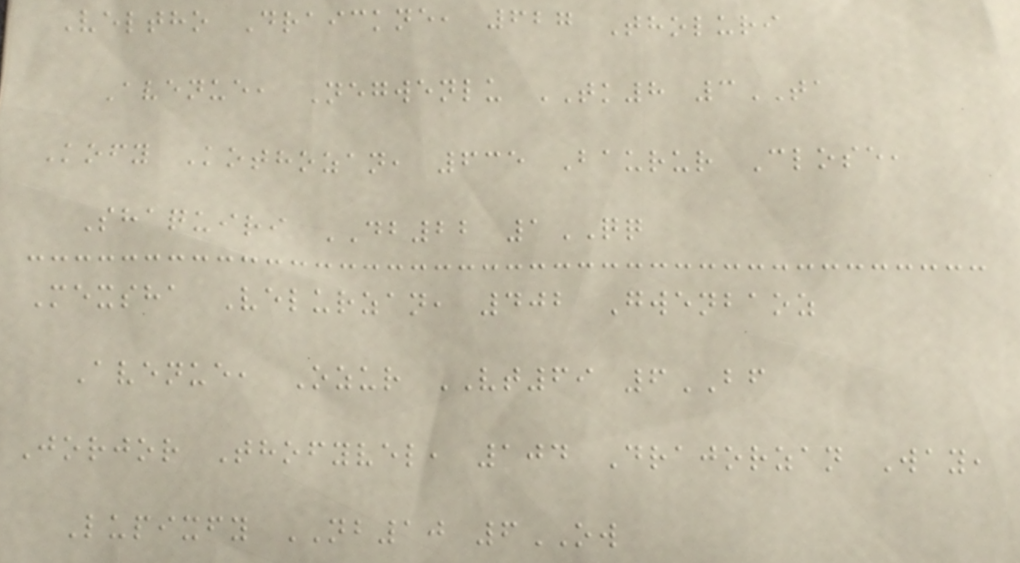Veltho Draickne, 627 Tholuri
Avenue, Negwenlu TK8 3TA
Kofy Kothozan, 635 Baurur Close,
Shaquiri DB22 1QQ
Mexsha Velurzan, 402 Gwenbaoz
Avenue, Ozur VT69 6BF
Jorjor Thofyvel, 104 Drajorzan Way,
Lupixfy NB10 6OW
